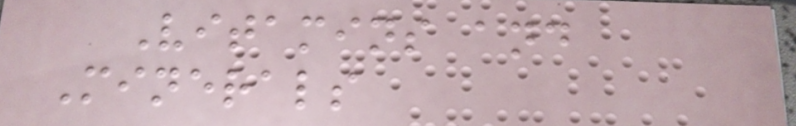Vitamins and
Minerals
